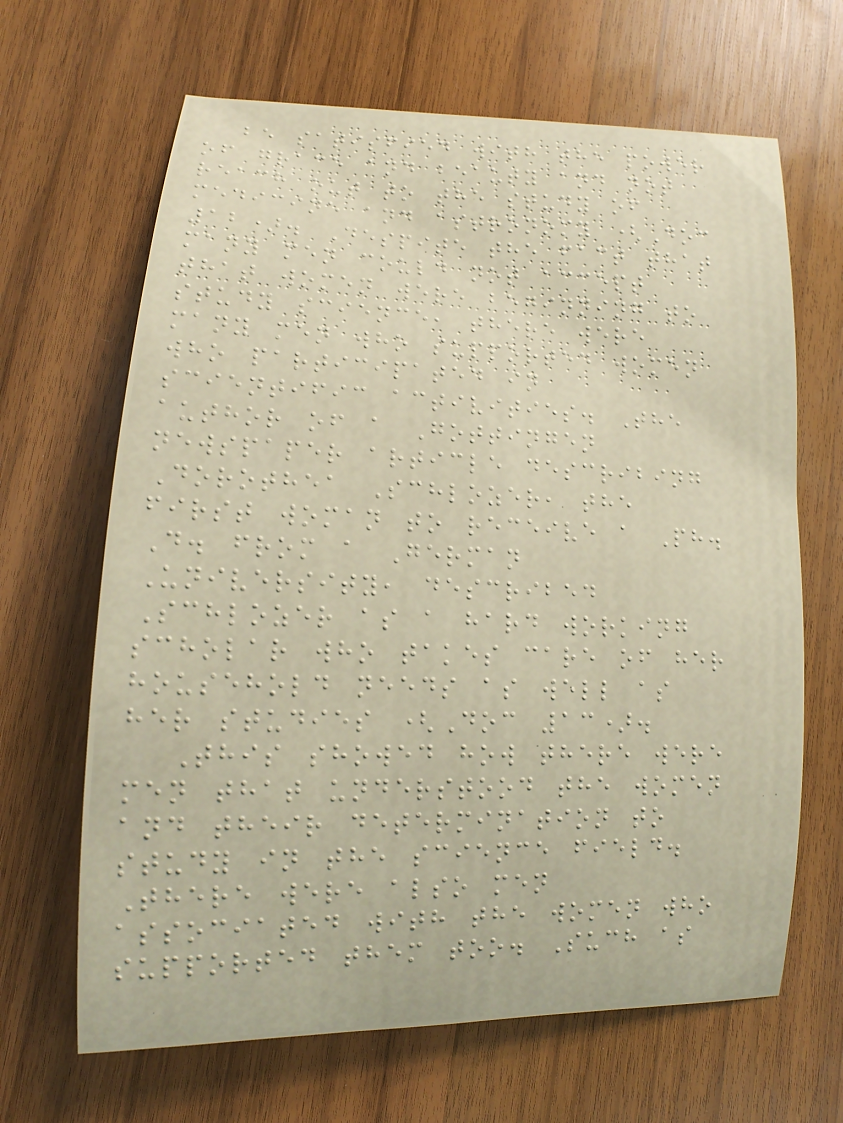be satisfied with the power
of grace and beauty and not
reach out to the study of
medicine and astronomy (Doc
12). Despite the fact that
many men could not accept
that women were beginning to
study science, there were
many men who supported women
who participated in
scientific activities. The
author of a Gottingen
newspaper article describing
Dorothea Schlozer, the
first woman to receive a Ph.
D. from a German
University, described
Schlozer as a hard working
scholar who takes care of her
household needs as well as
her studies (Doc 13).
This showed how there were
men that understood the women
and their determination to
study in the science field.
There were also men
associated with the women who
supported them too. Such as
